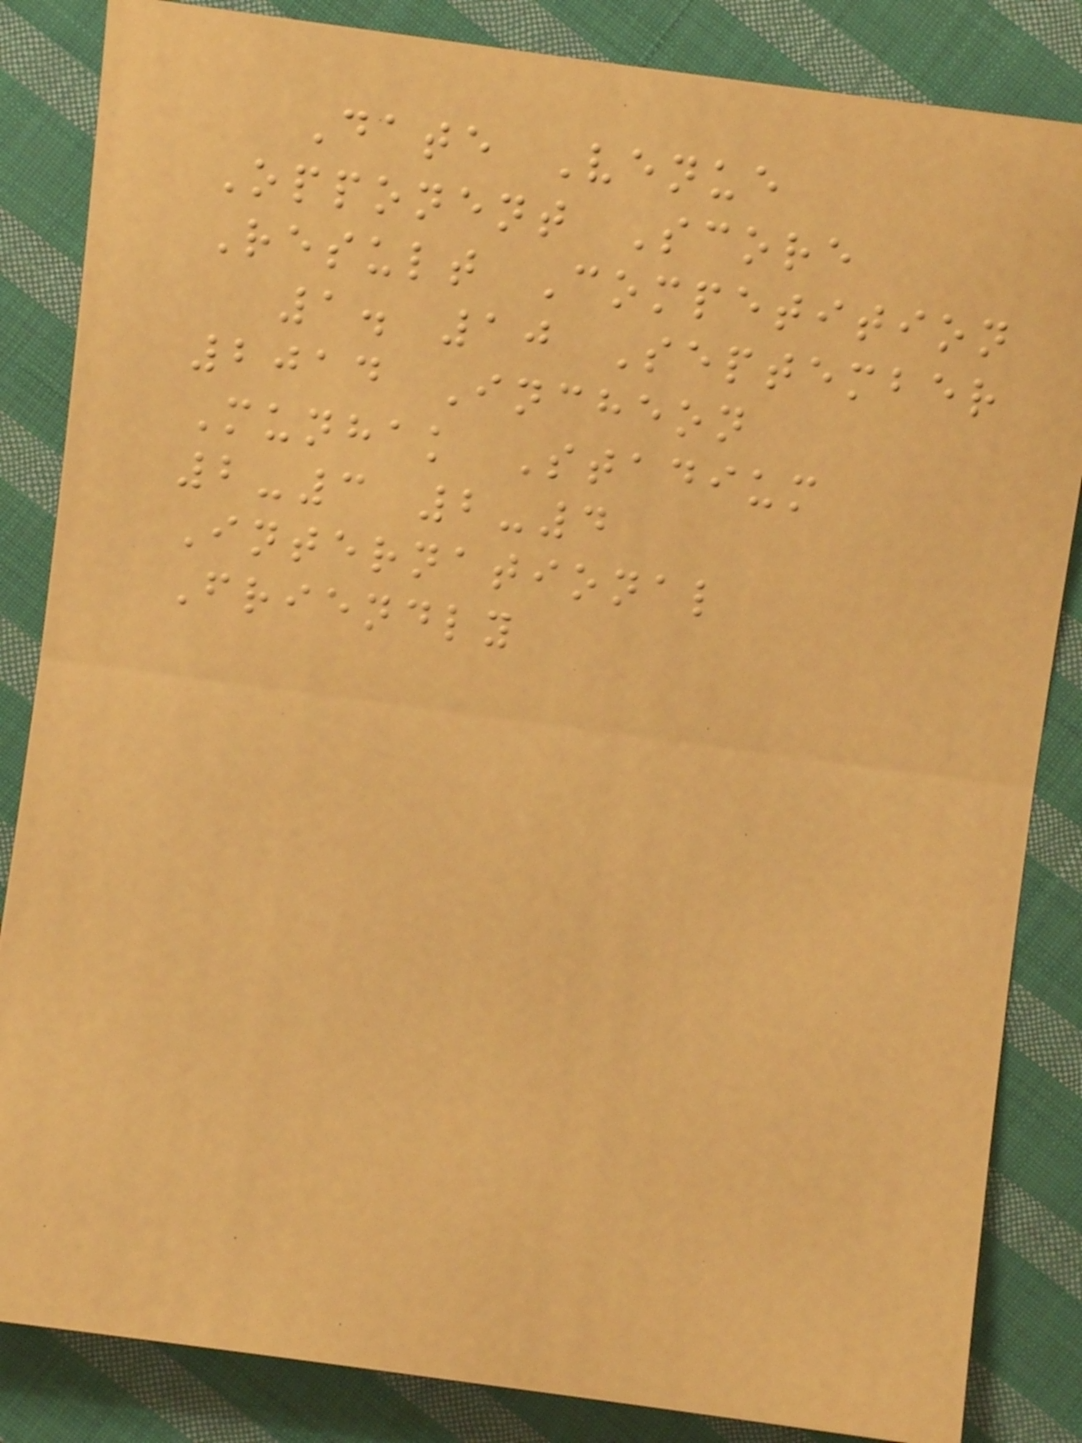Date Venue
Opponent Score
Result Competition
1. 10 September
2014 Incheon
Munhak Stadium
2-3 2-4
International
Friendly
